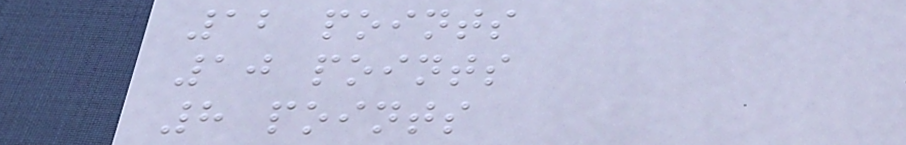12 points
10 points
8 points
